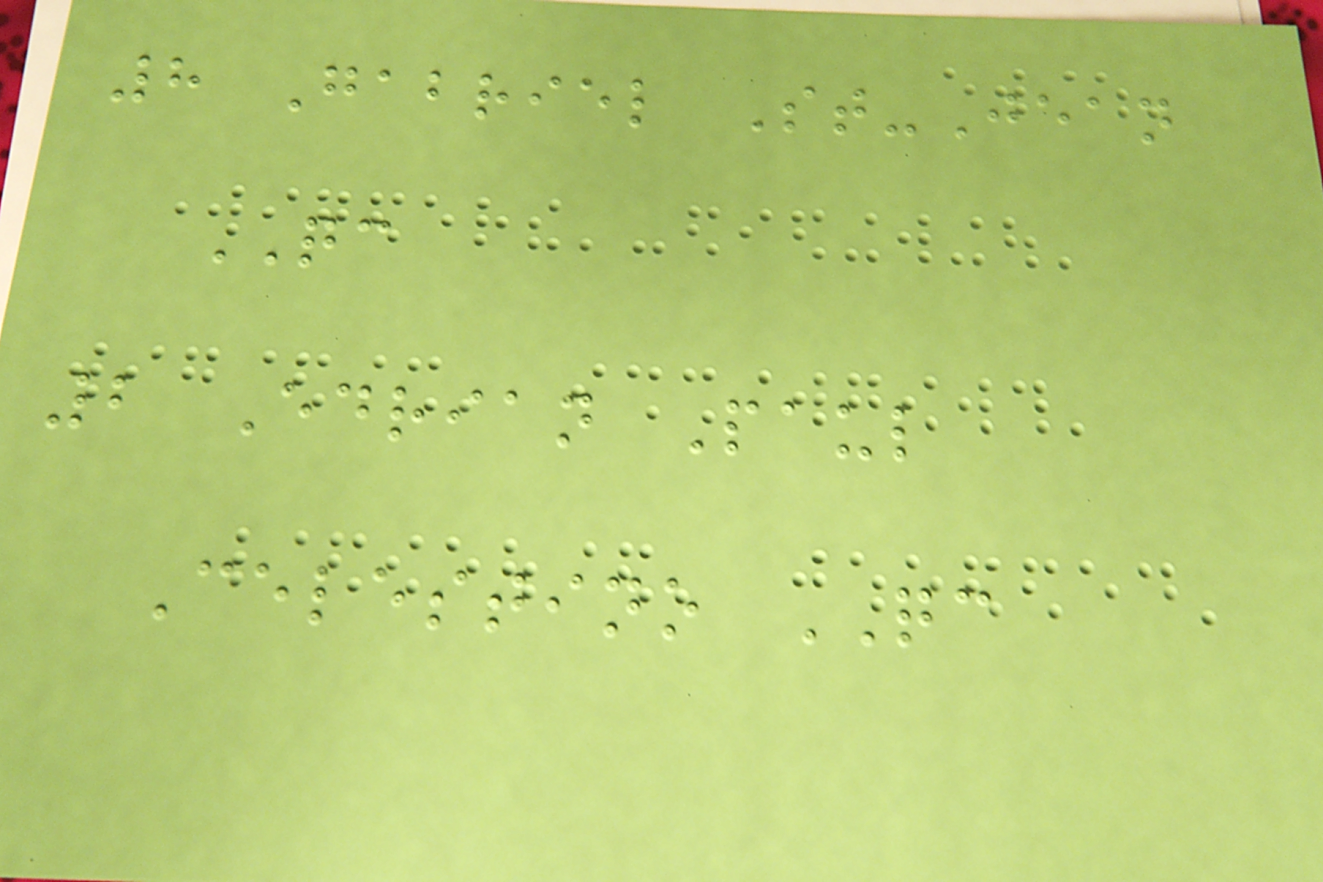8 Gabriel St-Jean
QC
2 Edrian Paul
Celestino QC
